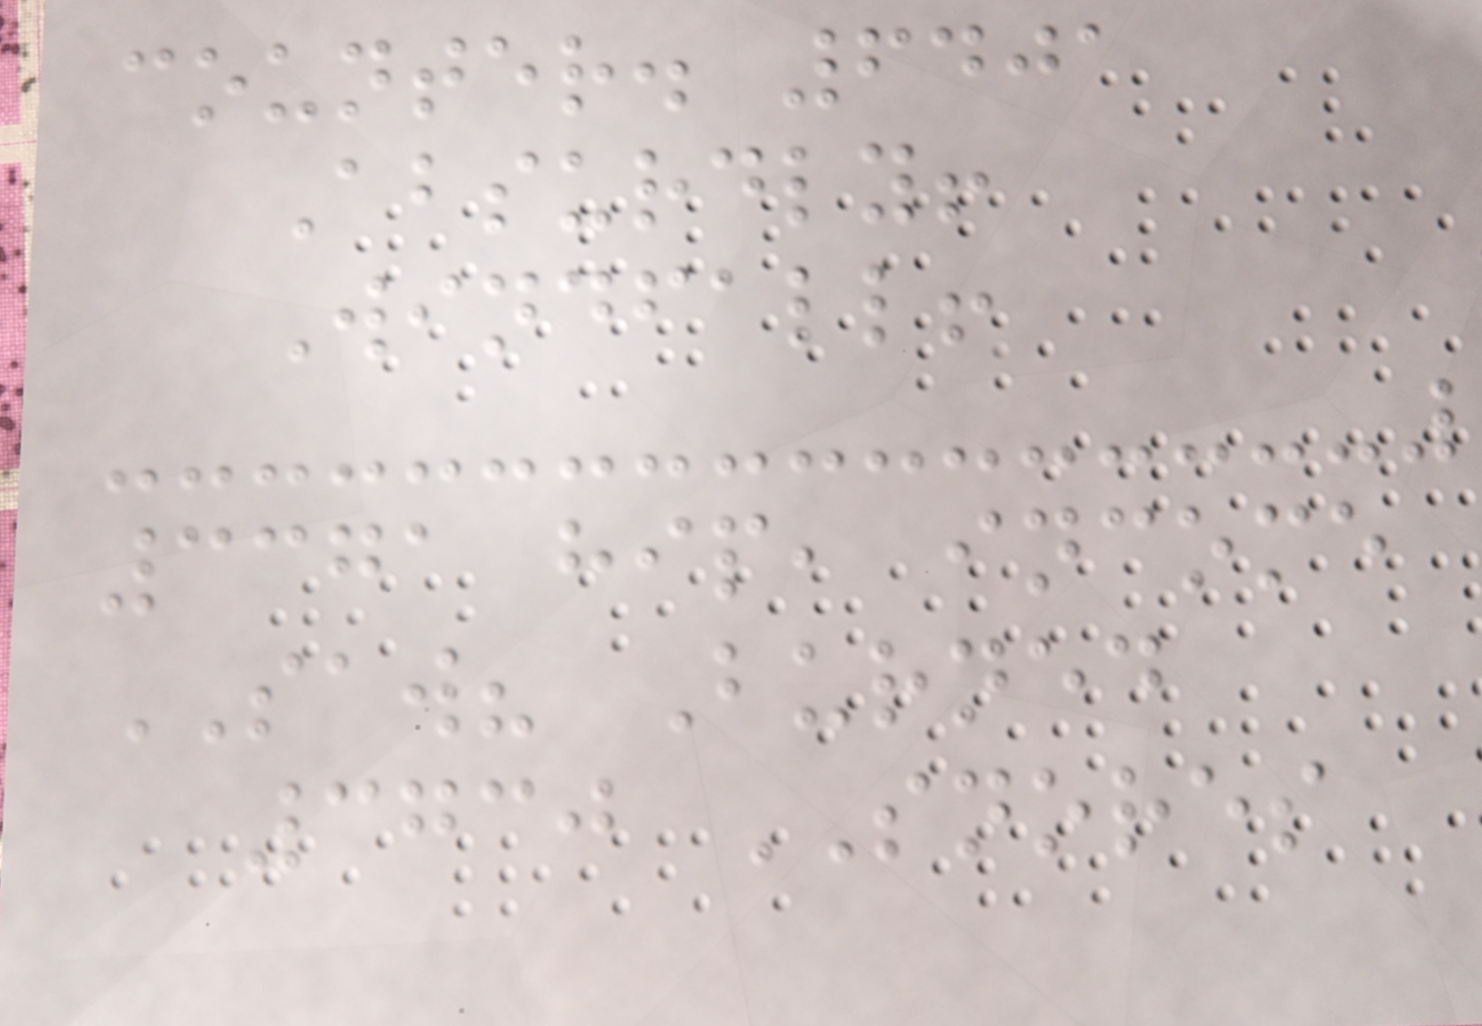counter. 6401
Absurdly!
Windfall!
3371 hip, income
SAW? Burned
3730 SNORES
